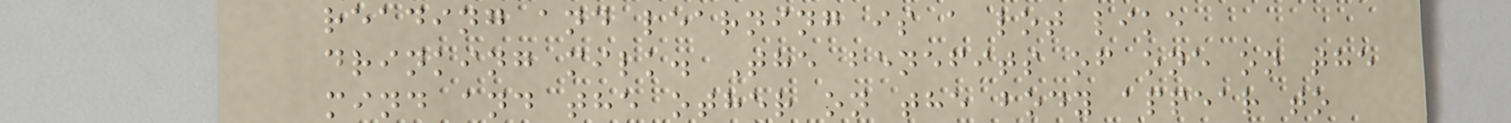reading and learning is a lot like
drinking milk. The benefits of one on the
mind and the other on the body appear to
